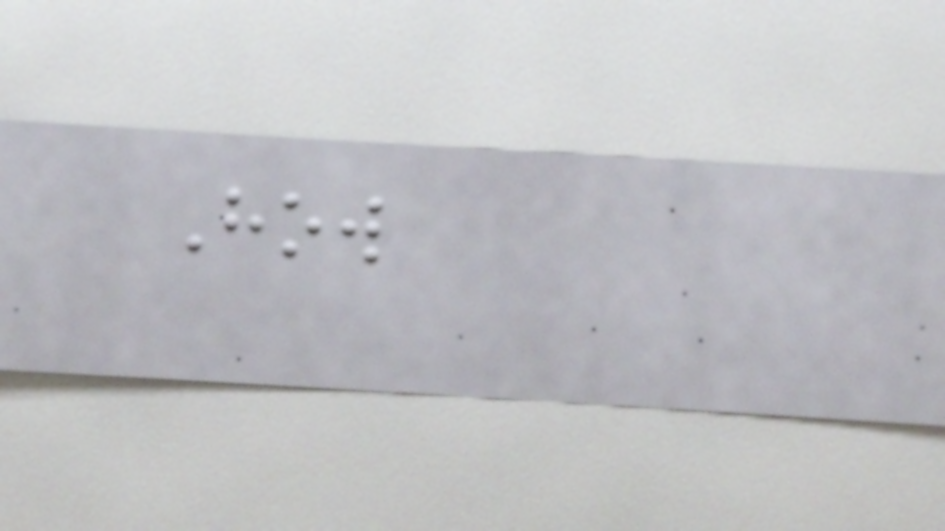How
